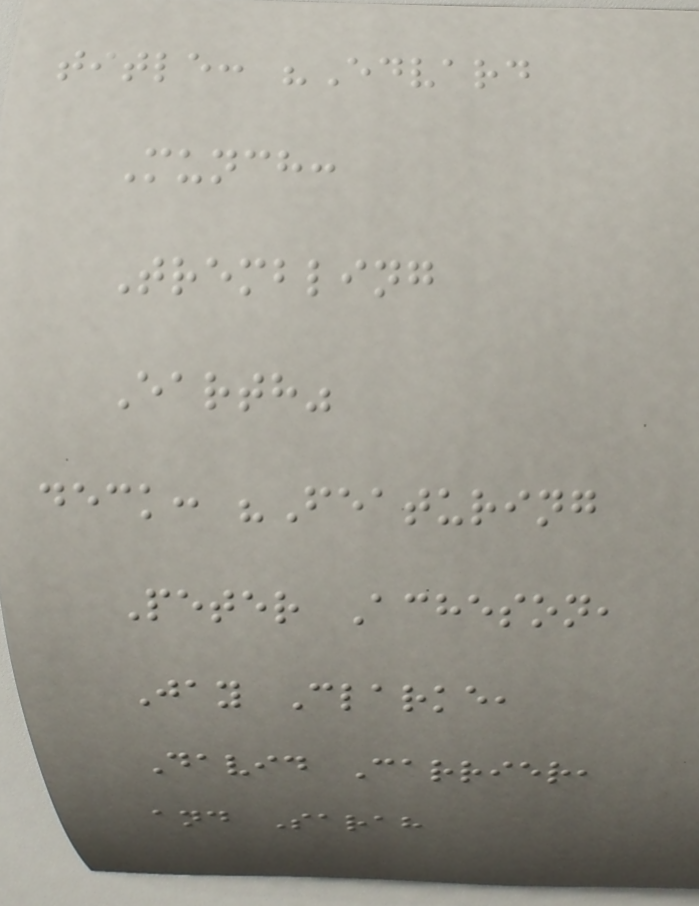title: "Edvard
Munch:
Trembling
Earth"
deck: "Featuring
Peter Acheson,
Jay Clarke,
David Carrier,
and Sarah
